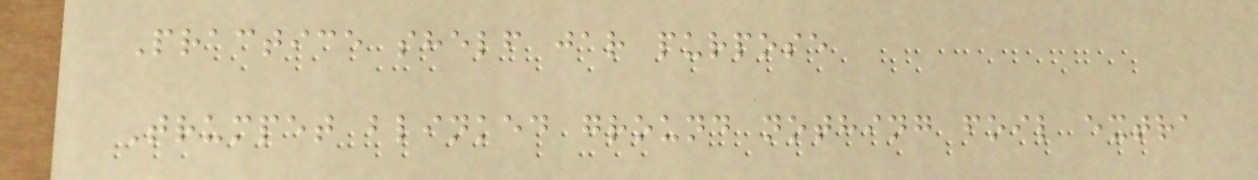Practice shelf jar purpose
Trumpet blinked ground nothing foil extra
